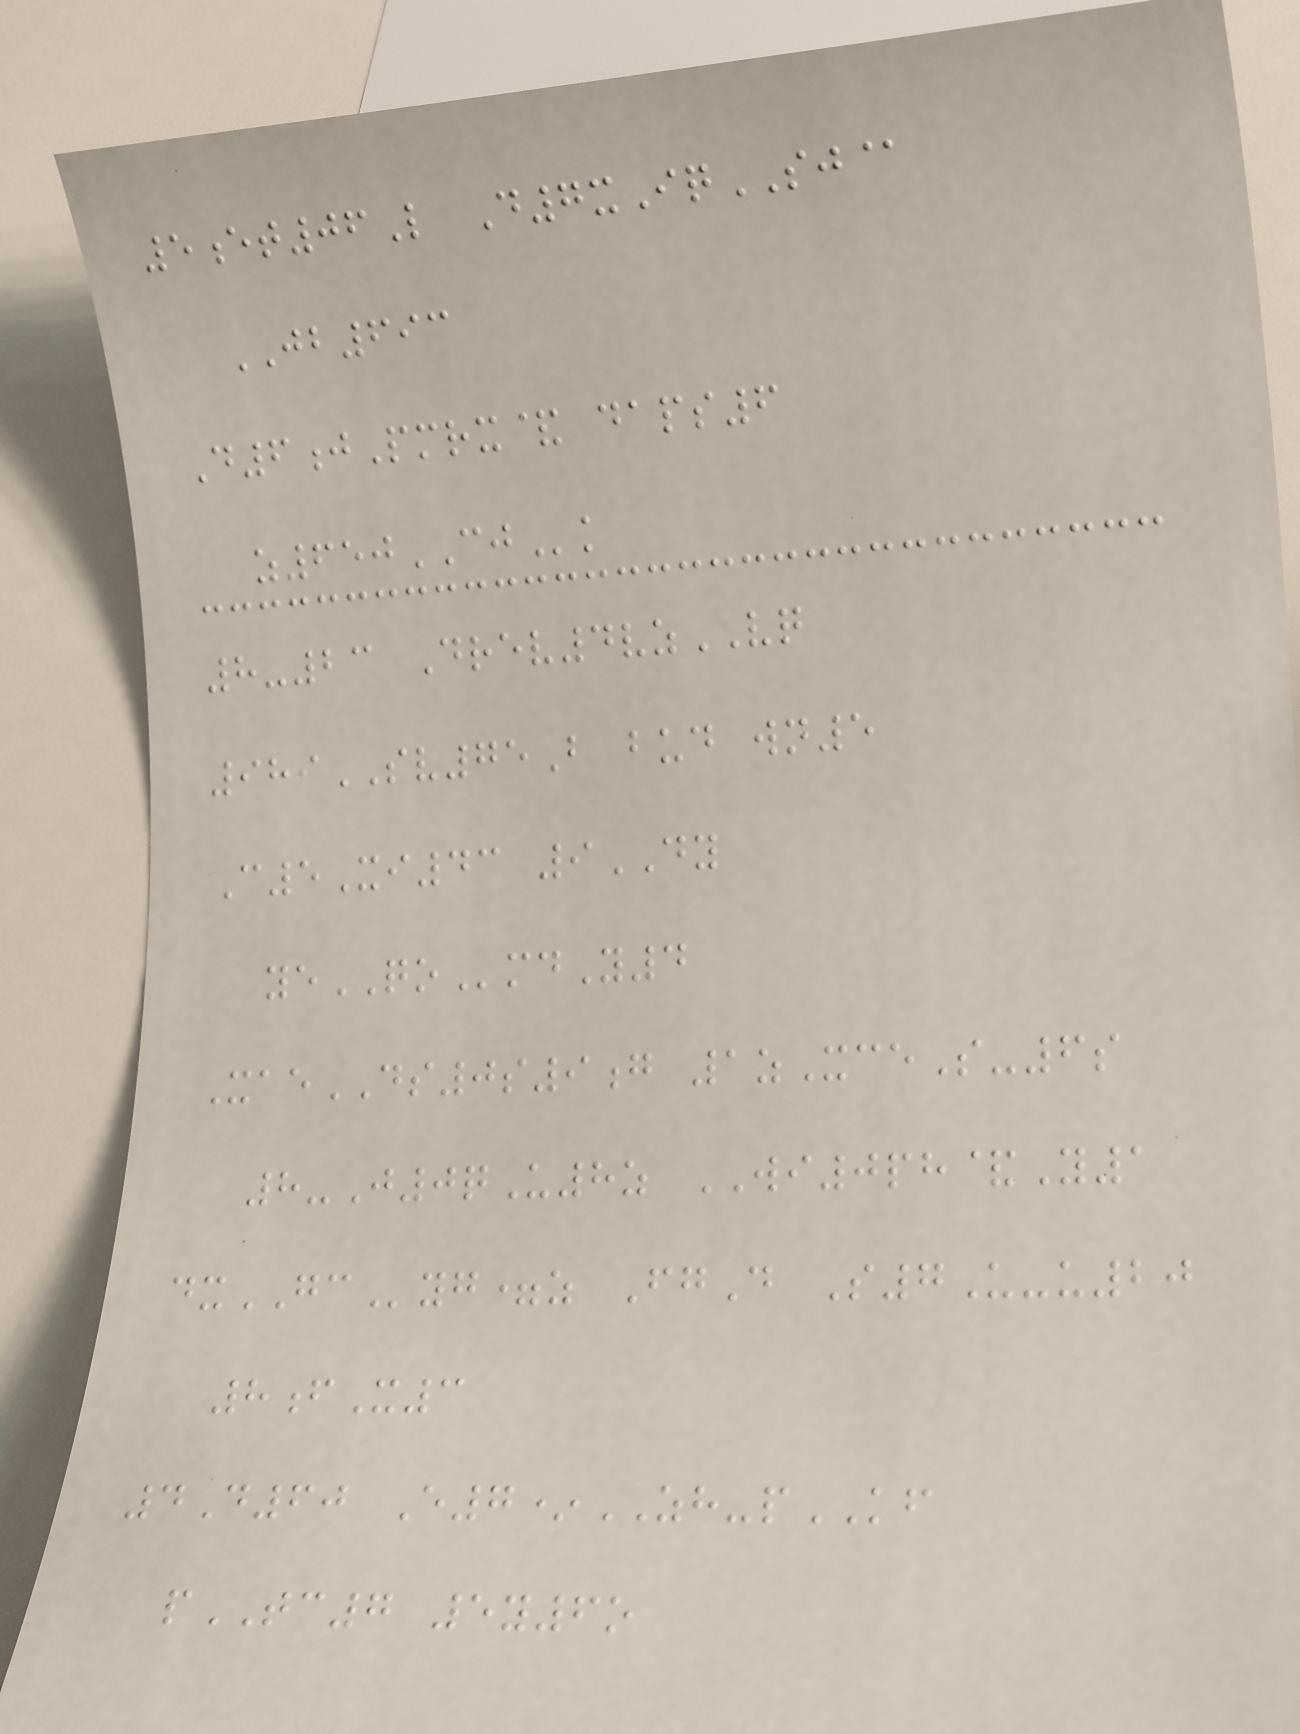5et06L D7xIqSJ@
JB693
D6jPmrx& daps6
z650CJk
8-23 Drev4vzVQ
989SV75B bud wn5
C5Xi43 9DY
yeQOmdY4
XaeDS0s9g 1zXceS-6s
8-J0qU8z WI0ph&Y1
dxGCyg=z FgD S7U-u20
8fX3
4D60 E7*ZH-pKF
pTC7 5y6o
